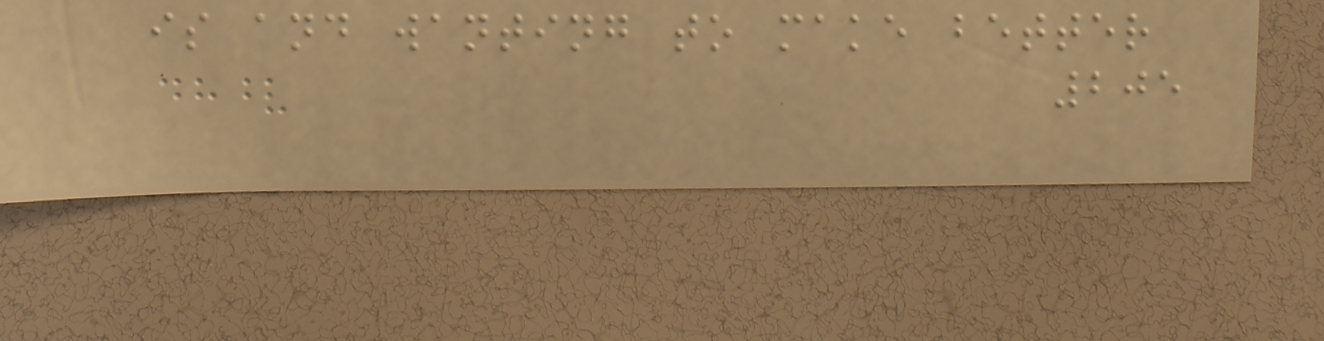is and wanting to make better
205
